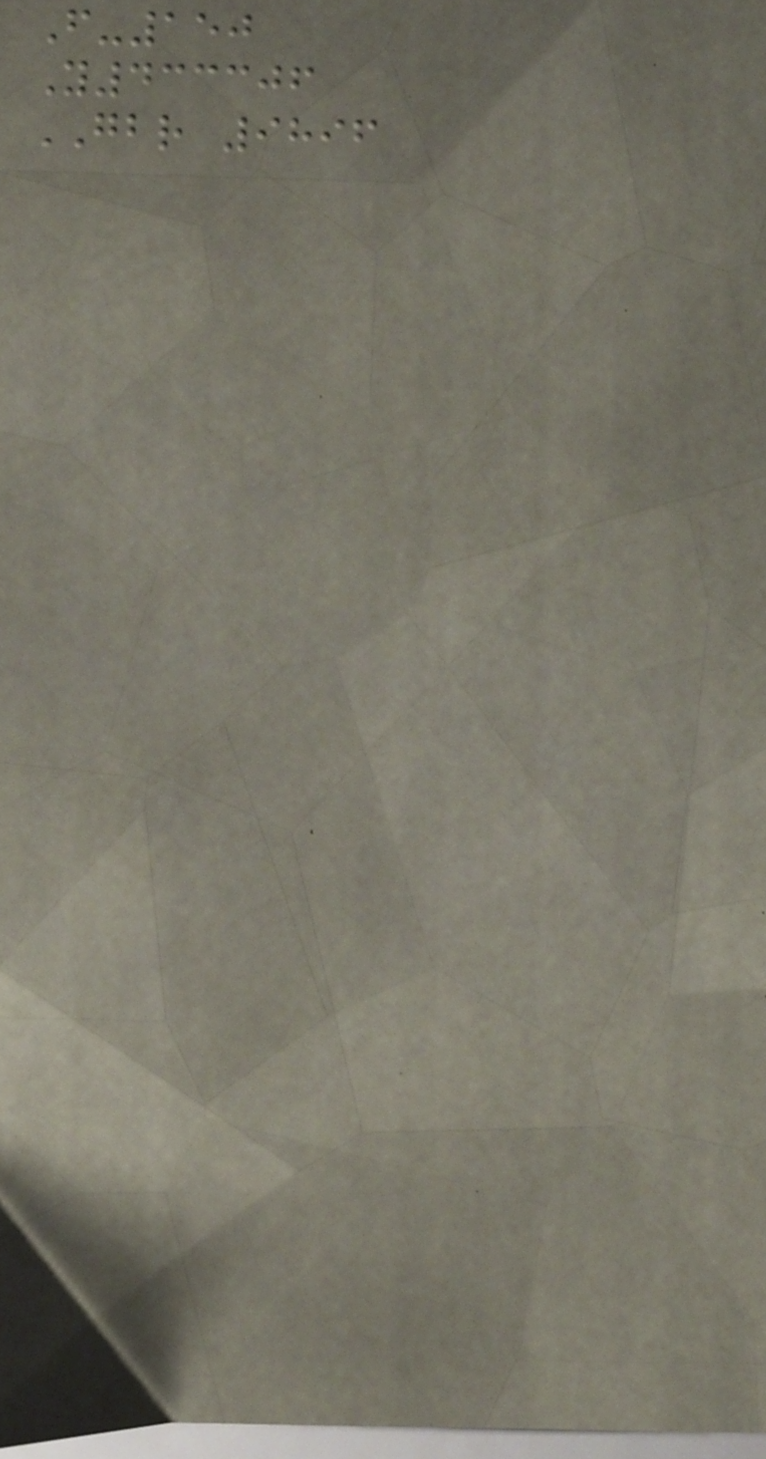F-150
Y433306
GBR 9896
